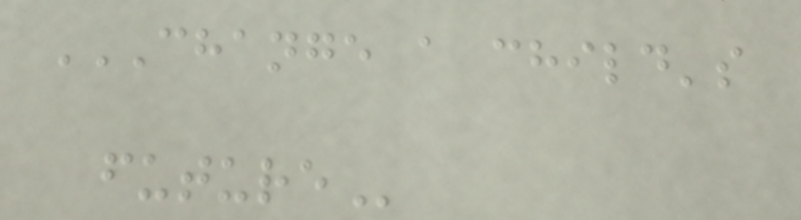CHANGE A CHILD'S
FUTURE
